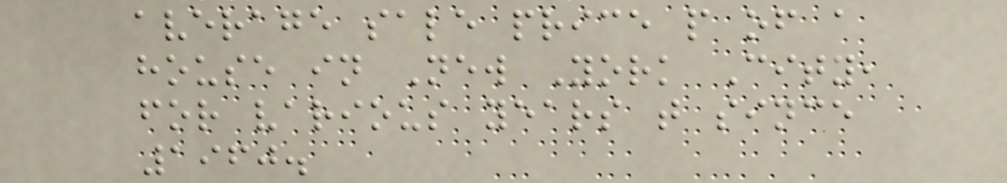average sale price p of a
house in New York City,
for various years t since
1960.
